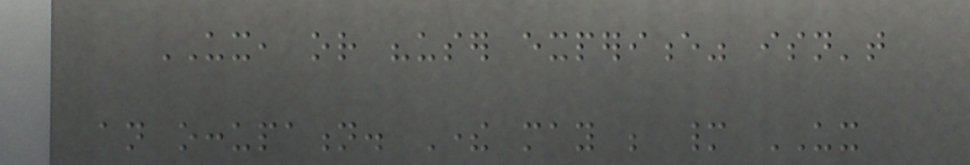UX, or "user experience" isn't
an occupation. There may be many UX
